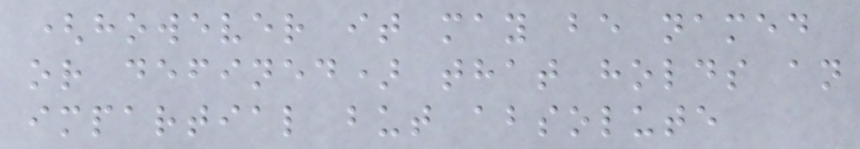(however it may be named
or defined) that holds an
impartial but absolute
